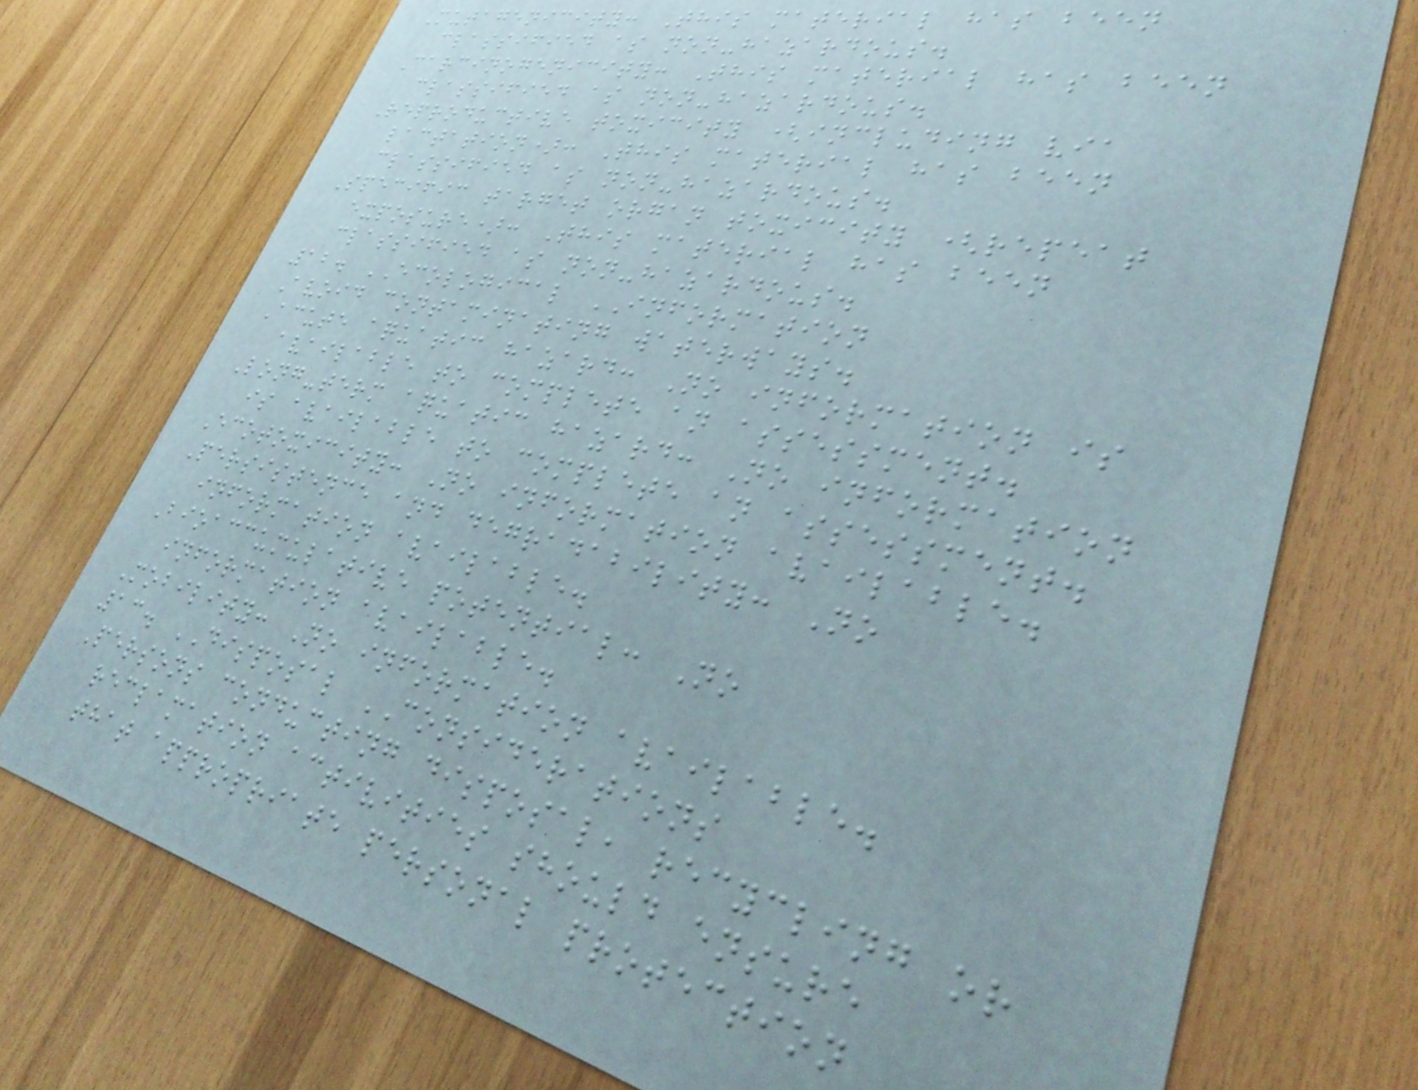Mutagenicity: This material has been
classified as non-hazardous.
Carcinogenicity: This material has been
classified as non-hazardous.
Reproductive toxicity (including via
lactation): This material has been
classified as non-hazardous.
Specific target organ toxicity (repeat
exposure): This material has been
classified as non-hazardous.
12. ECOLOGICAL INFORMATION
Avoid contaminating waterways.
Acute aquatic hazard: No information is
available to complete an assessment.
Long-term aquatic hazard: No information
is available to complete an assessment.
Ecotoxicity: No information available.
Persistence and degradability: No
information available.
Bioaccumulative potential: No
information available.
Mobility: No information available.
13. DISPOSAL CONSIDERATIONS
Persons conducting disposal, recycling or
reclamation activities should ensure
that appropriate personal protection
